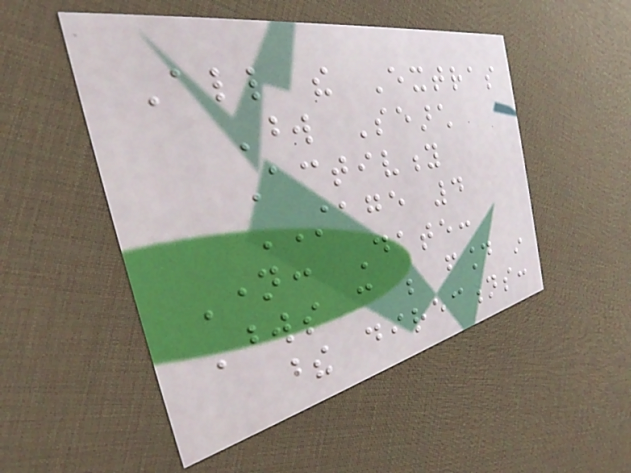All the Extras
Word Search
Activity
STAGE 4
Name: Date:
Words can be found in
these directions:
